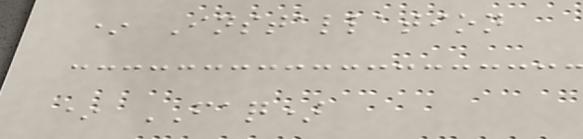* Installation
* FAQ)
